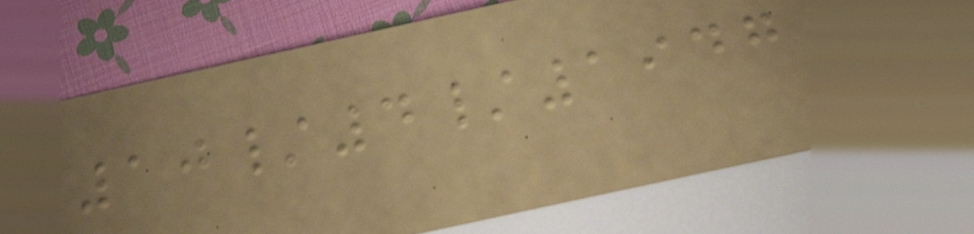10/4/1947
